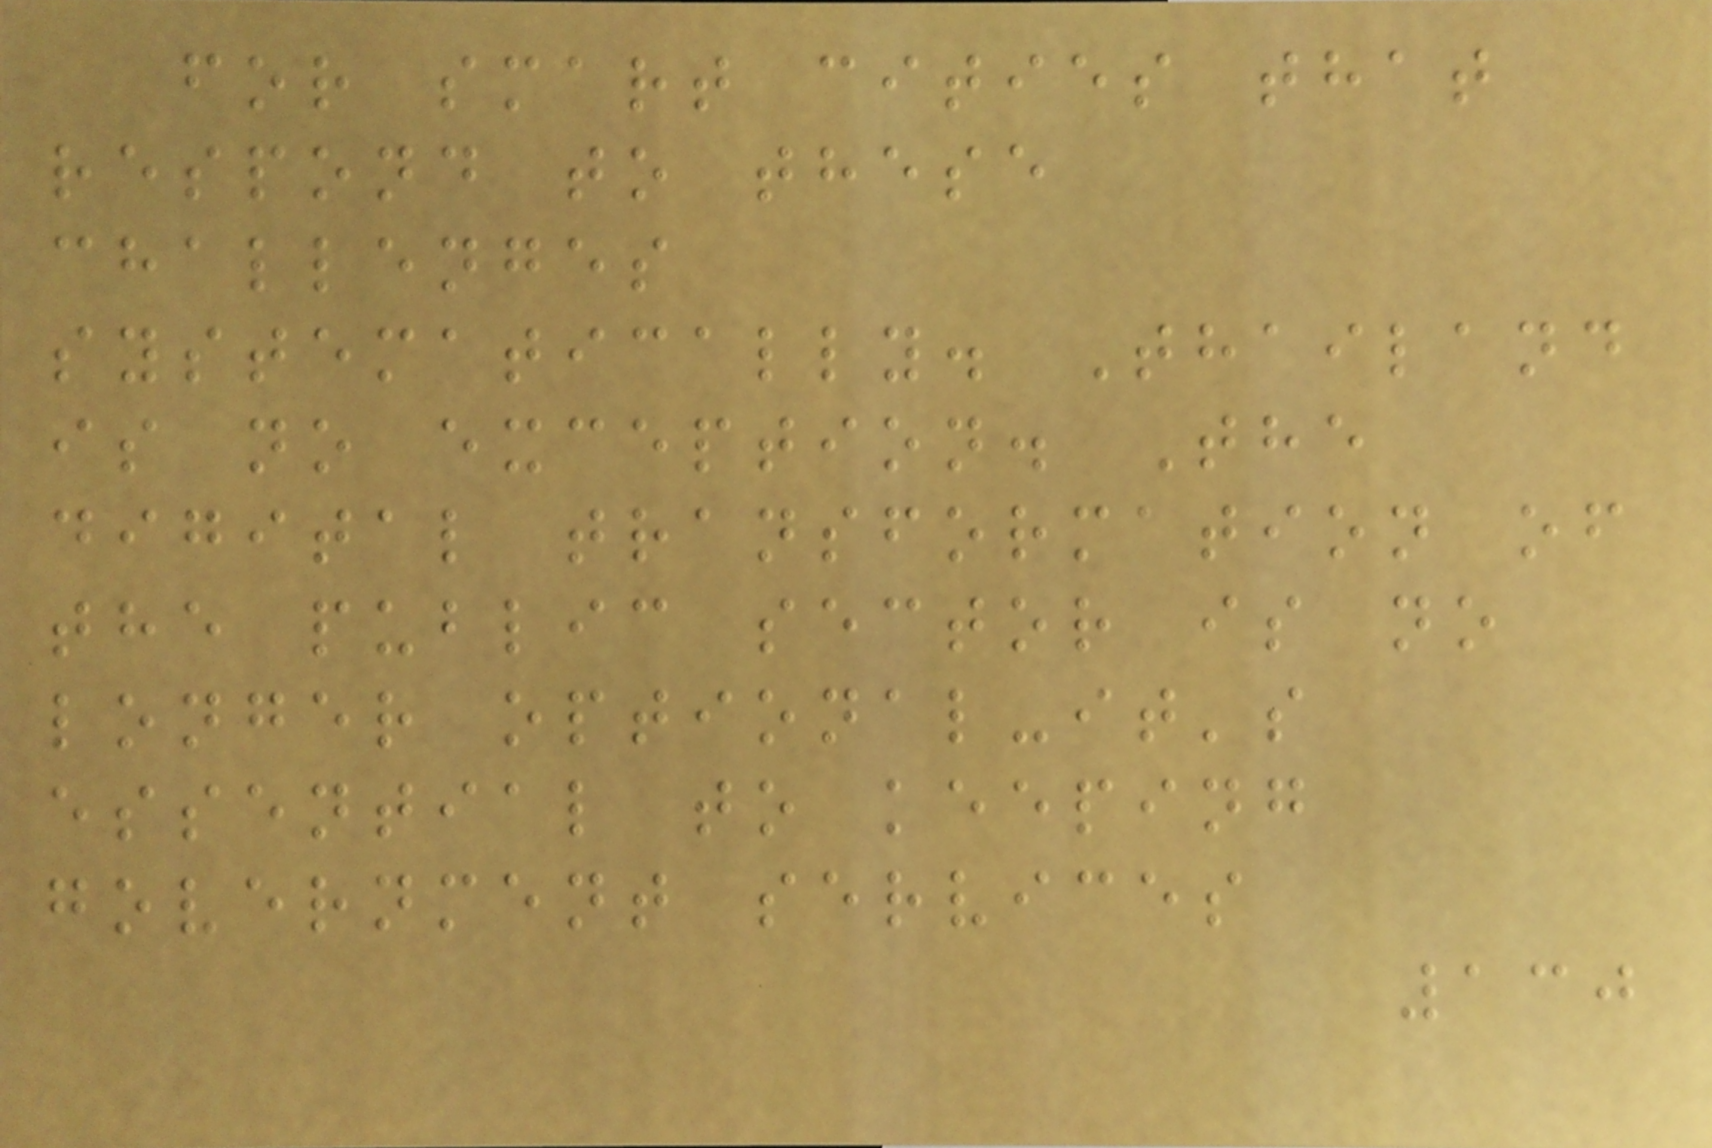for smart cities that
respond to these
challenges
systematically. Thailand
is no exception. The
digital transformation of
the public sector is no
longer optional-it's
essential to keeping
government services
130
